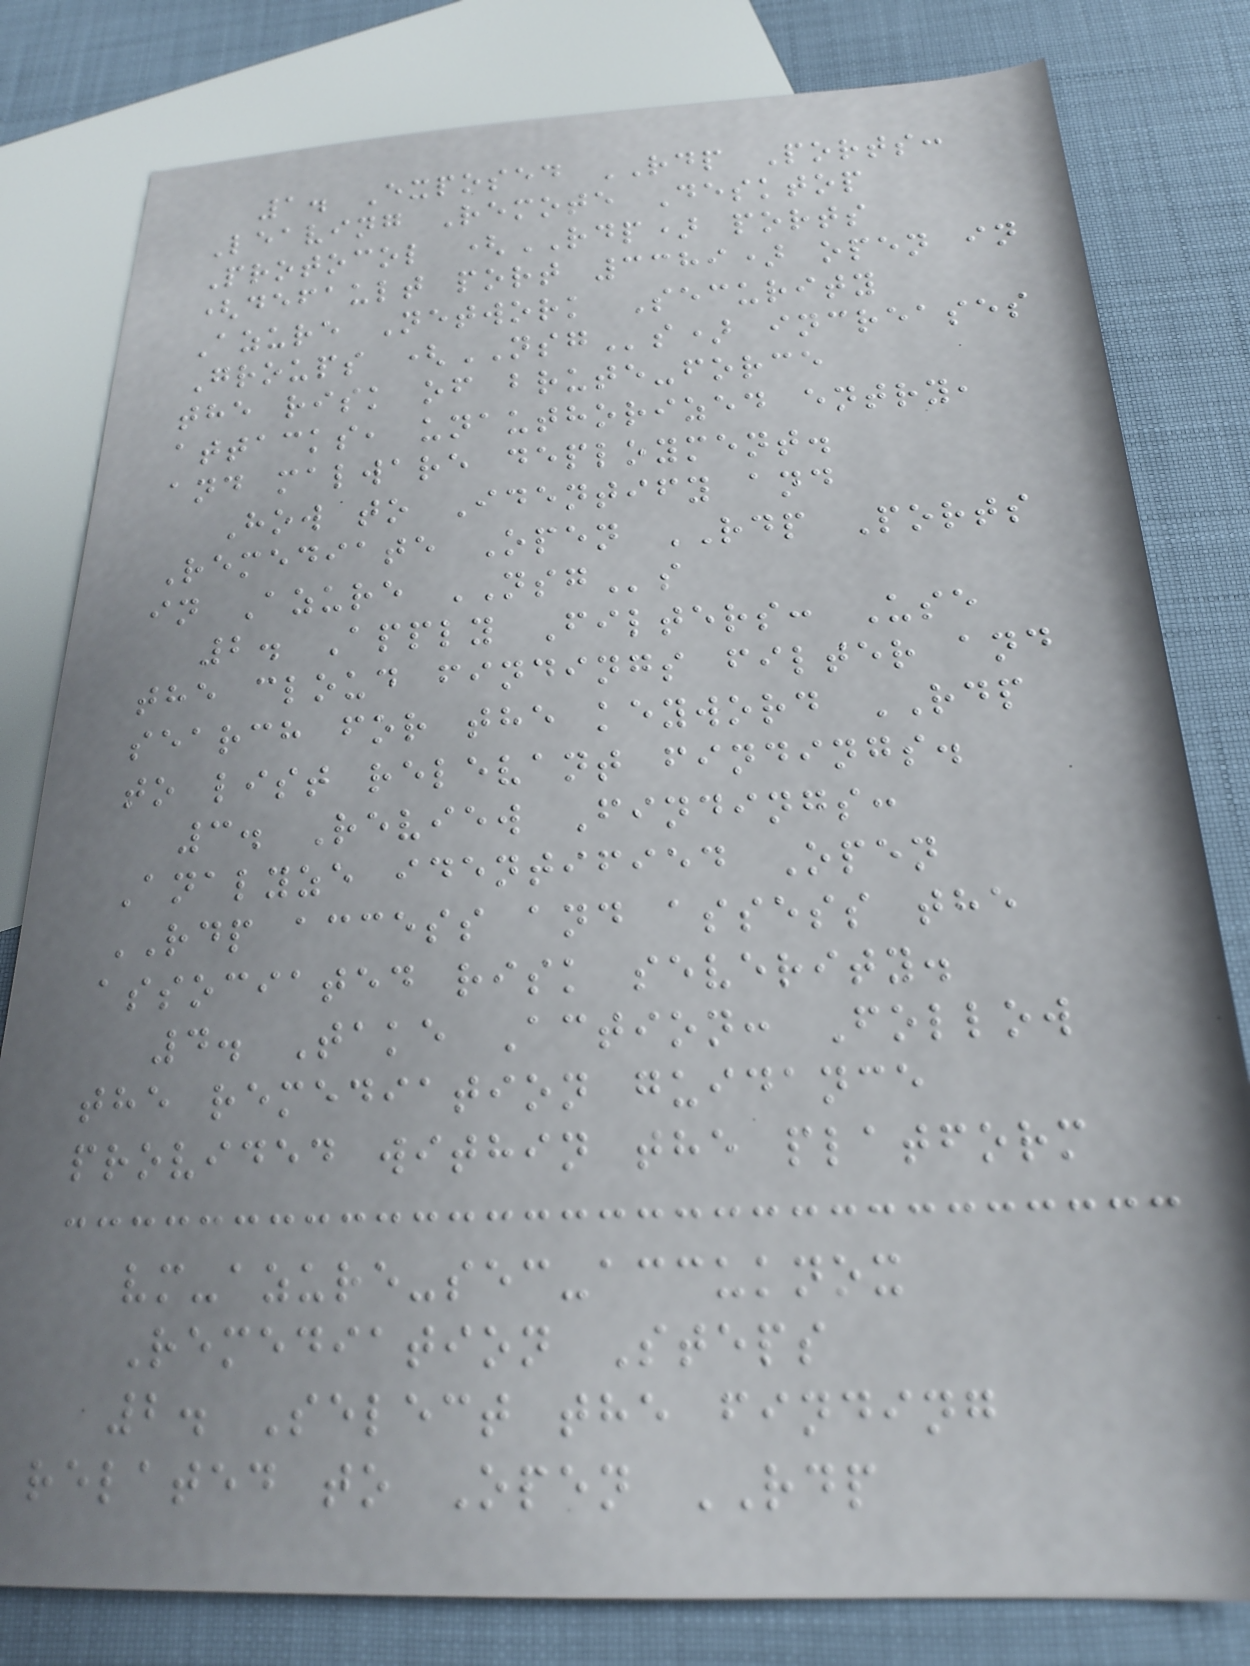1. Exposed RDP Ports:
Leaving Remote Desktop
Protocol (RDP) ports
(default port 3389) open in
Azure Network Security
Groups (NSGs) increases
the risk of brute-force
attacks, unauthorized entry,
and malware deployment.
How to Identify and
Remediate Open RDP Ports
in Azure NSGs
2. Apply Filters: Use
the cloud findings filter and
search for the keyword RDP
to list relevant findings.
3. Review Findings:
Analyze identified Open
RDP access and assess the
associated risk severity.
4. Take Action: Follow
the remediation guidance
provided within the platform
vm-azure-sec-accuknox
Remediation Steps
2. Select the finding
related to Open RDP
